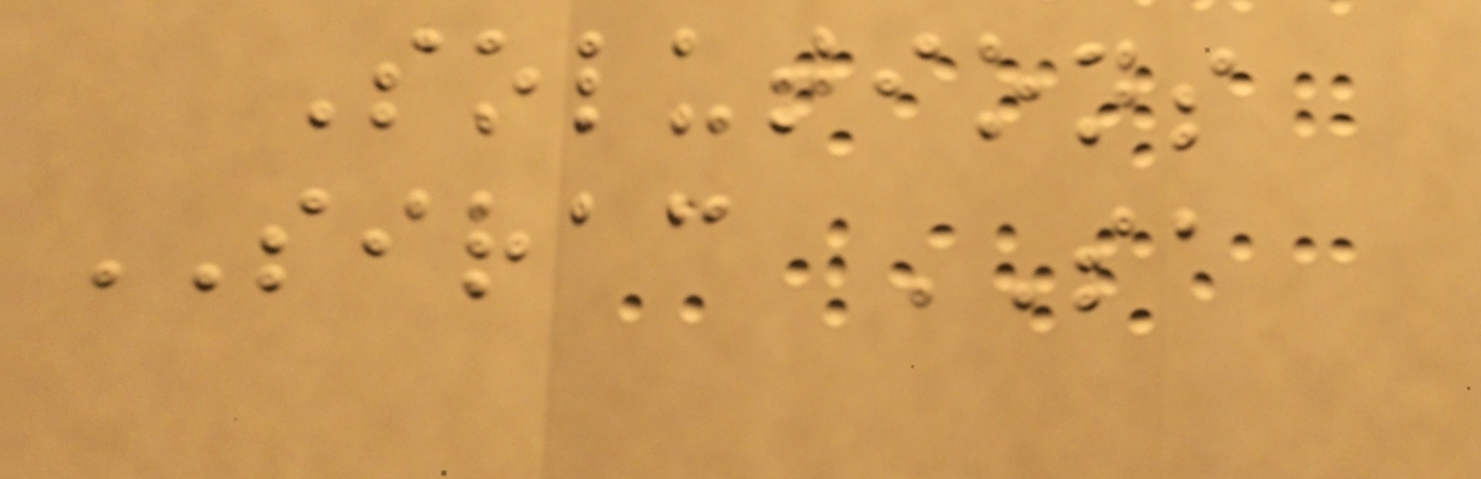Solutions
SIRAC SA
